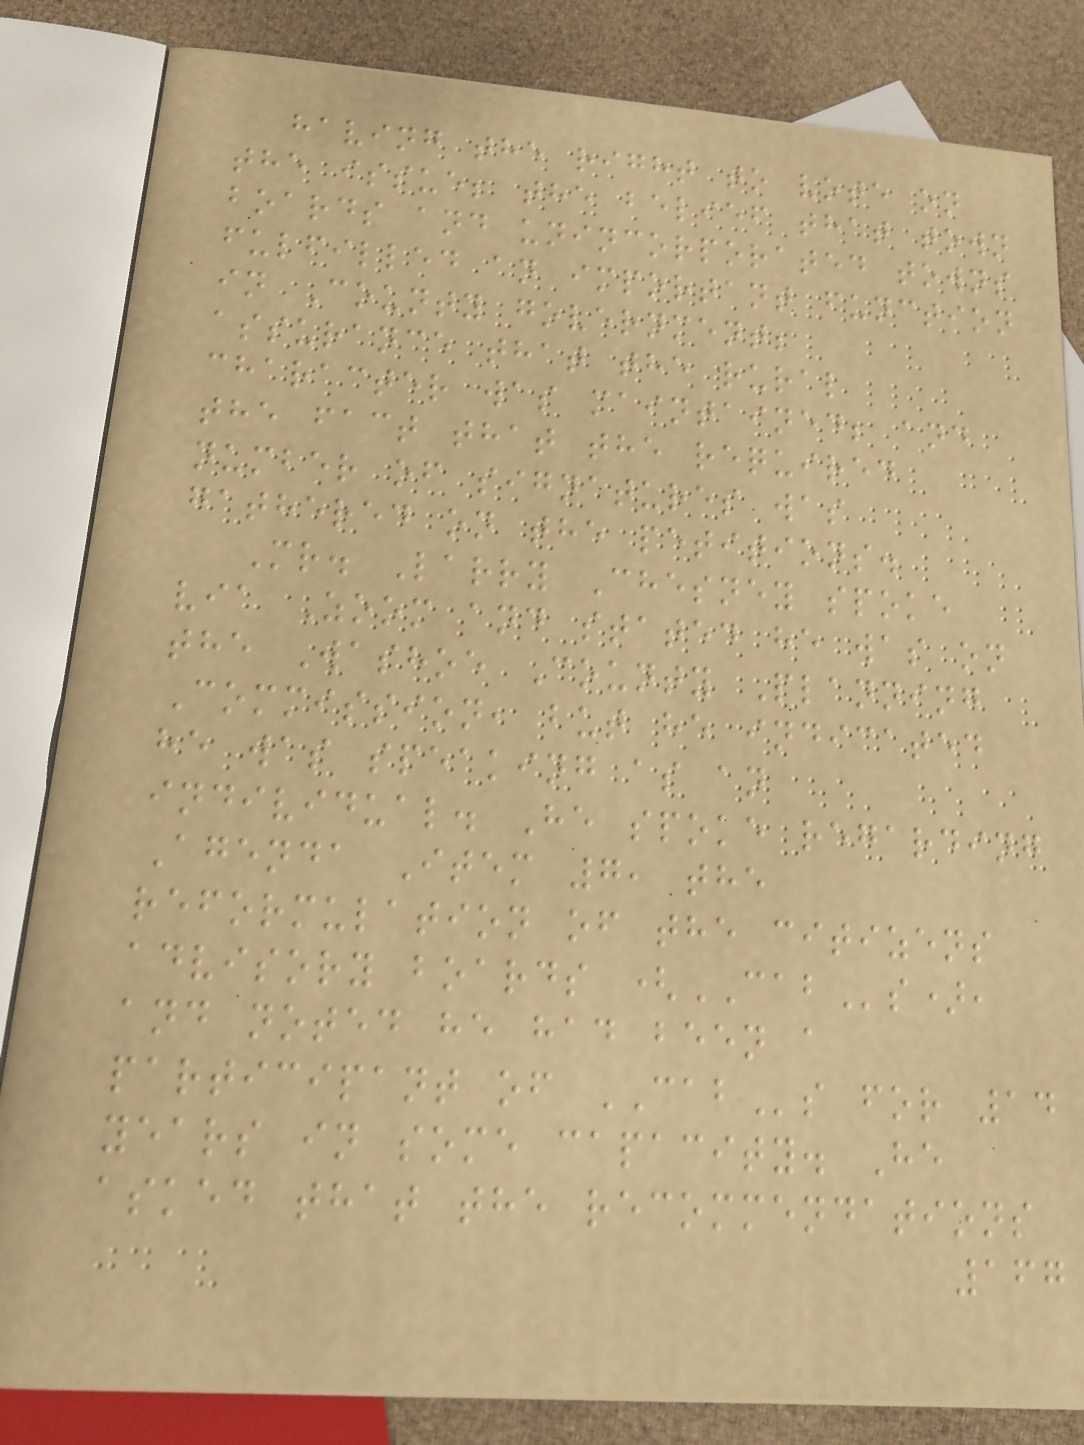having the right to vote on
the issue; the belief that town
boards and unincorporated towns
fulfilled an important function
in County government;
assurance that the rural
character was maintained; and
the fact that the required
number of signatures was
gathered on the petitions.
Mr. Larry Chesney spoke
via Zoom and stated he was on
the Washoe County Planning
Commission, but he indicated
he was speaking as an
individual. He spoke regarding
Agenda Item 7, the
reformulation of the citizens
advisory boards (CABs),
and noted he had been a
participant of CABs for 14
years in some capacity. He
asked that the recommendations
167
